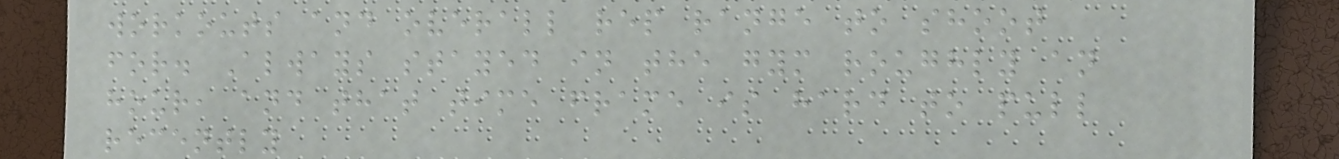workouts and overall rep range to shoot
for. Always stayed in the gym roughly an
hour, and that time frame is hard to pull
recently
